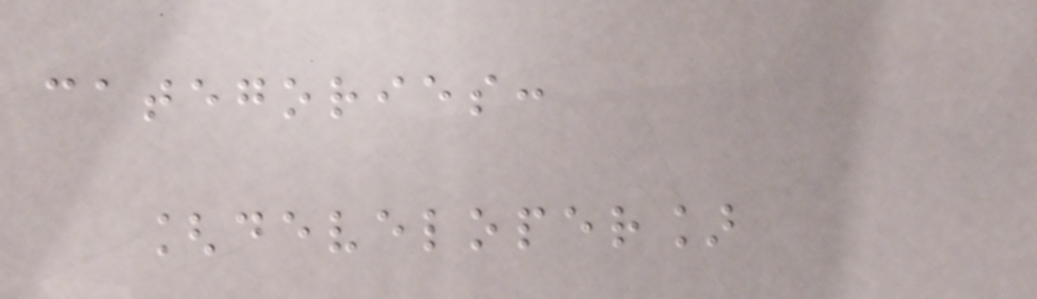categories:
[developer]
